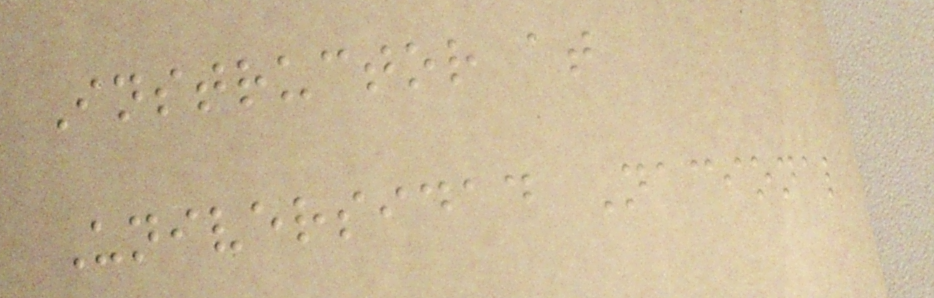Instructor at
Universidad Nacional
